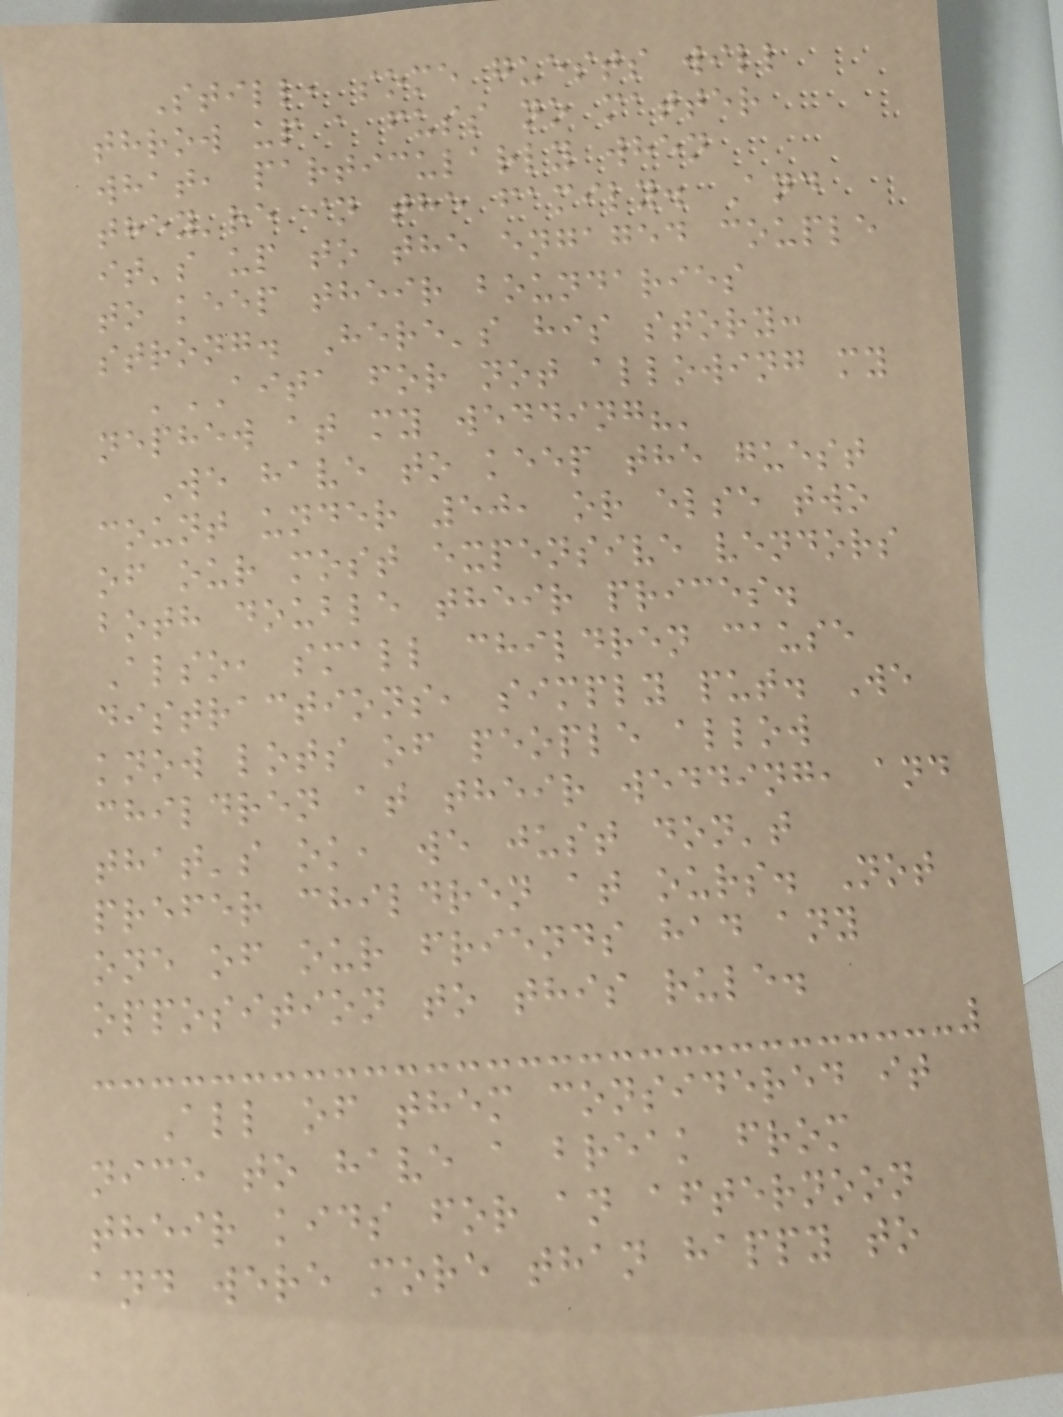Still, some guests will
throw up a fuss no matter
what, particularly when
they're in the family. And
it's up to the engaged couple
to keep their boundaries
strong. Here's his story:
'AITA for not allowing my
nephew at my wedding?'
We have to keep the guest
count under 50, or else two
of our most expensive vendors
both double their prices.
Also, small children cause
distractions, simply put. We
know lots of people allow
children at their wedding, and
that's ok, we just don't
prefer children at ours. Not
one of our friends had any
opposition to this rule.
All of them considered it
nice to have a break from
their kids for an afternoon
and were more than happy to
